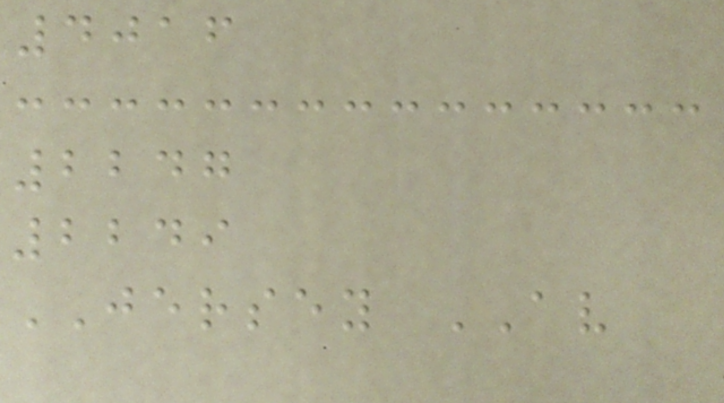4016
2247
2249
JERSEY AV
